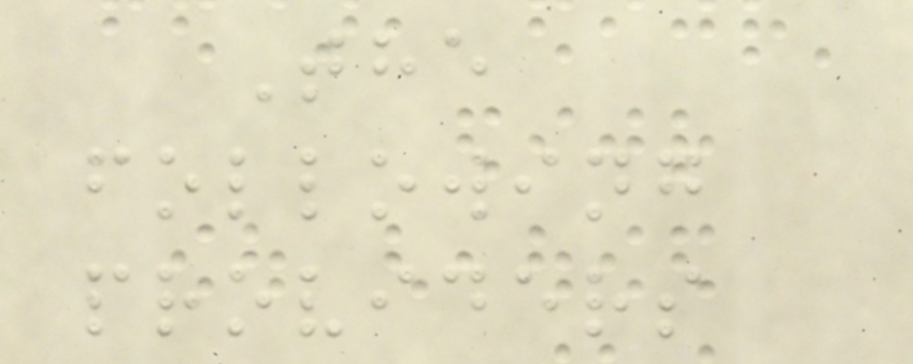The
following
providers
